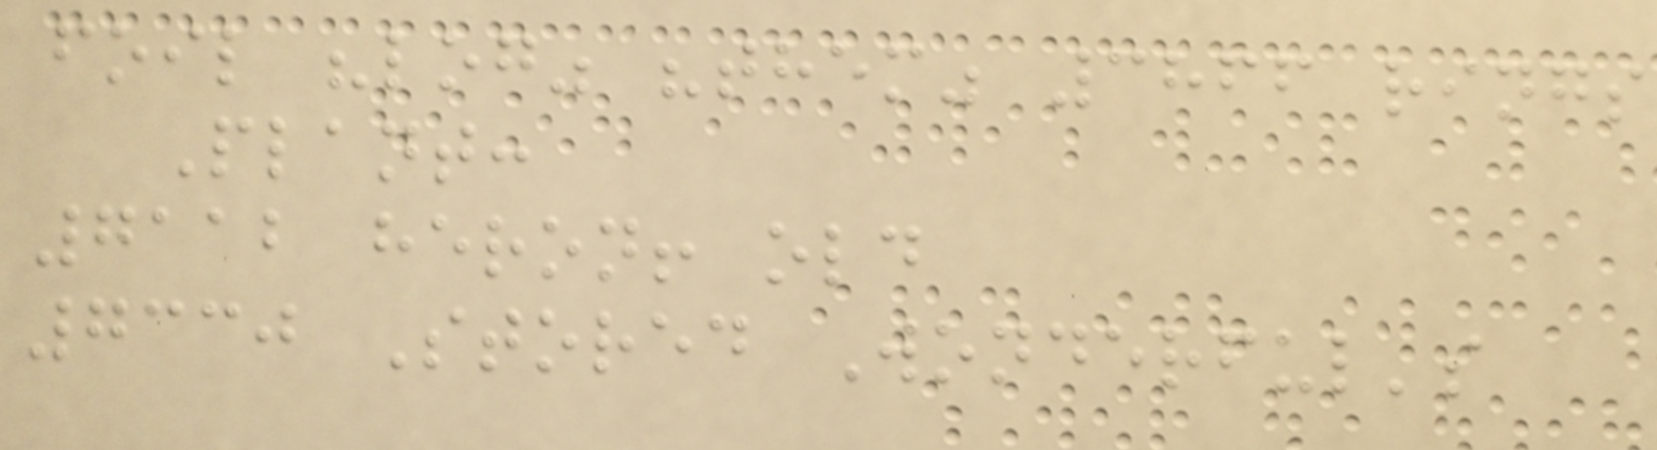foil "log" "them" 3866 rings
Plant:
7112 heron! old
7330 Stored Wonderful's
